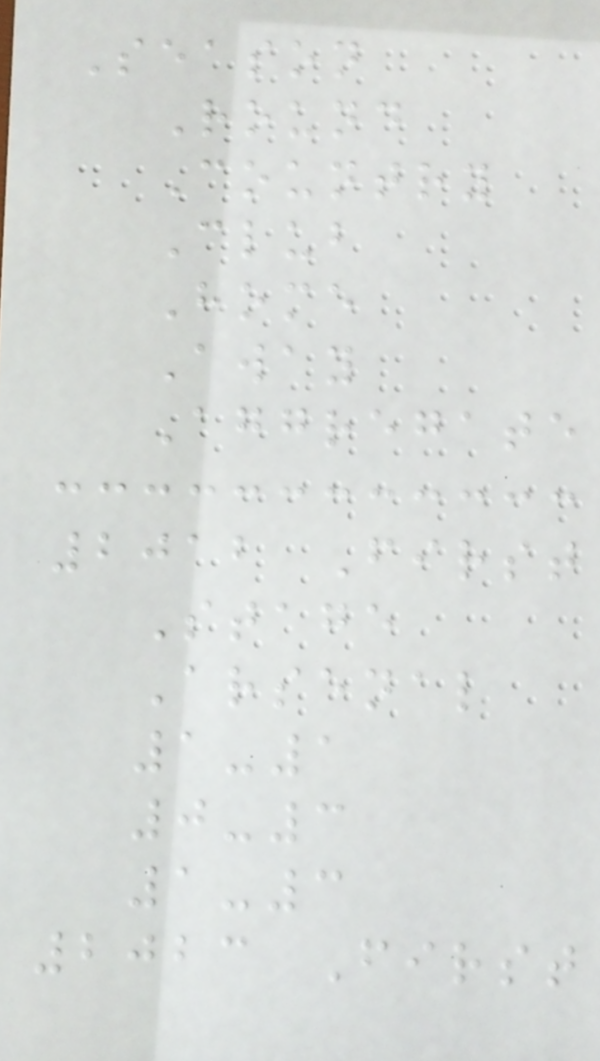Season
Round
Country
Club
Home
Away
Aggregate
2012 First
Stage
Arsenal
1-1
0-3
1-3
2023 First
